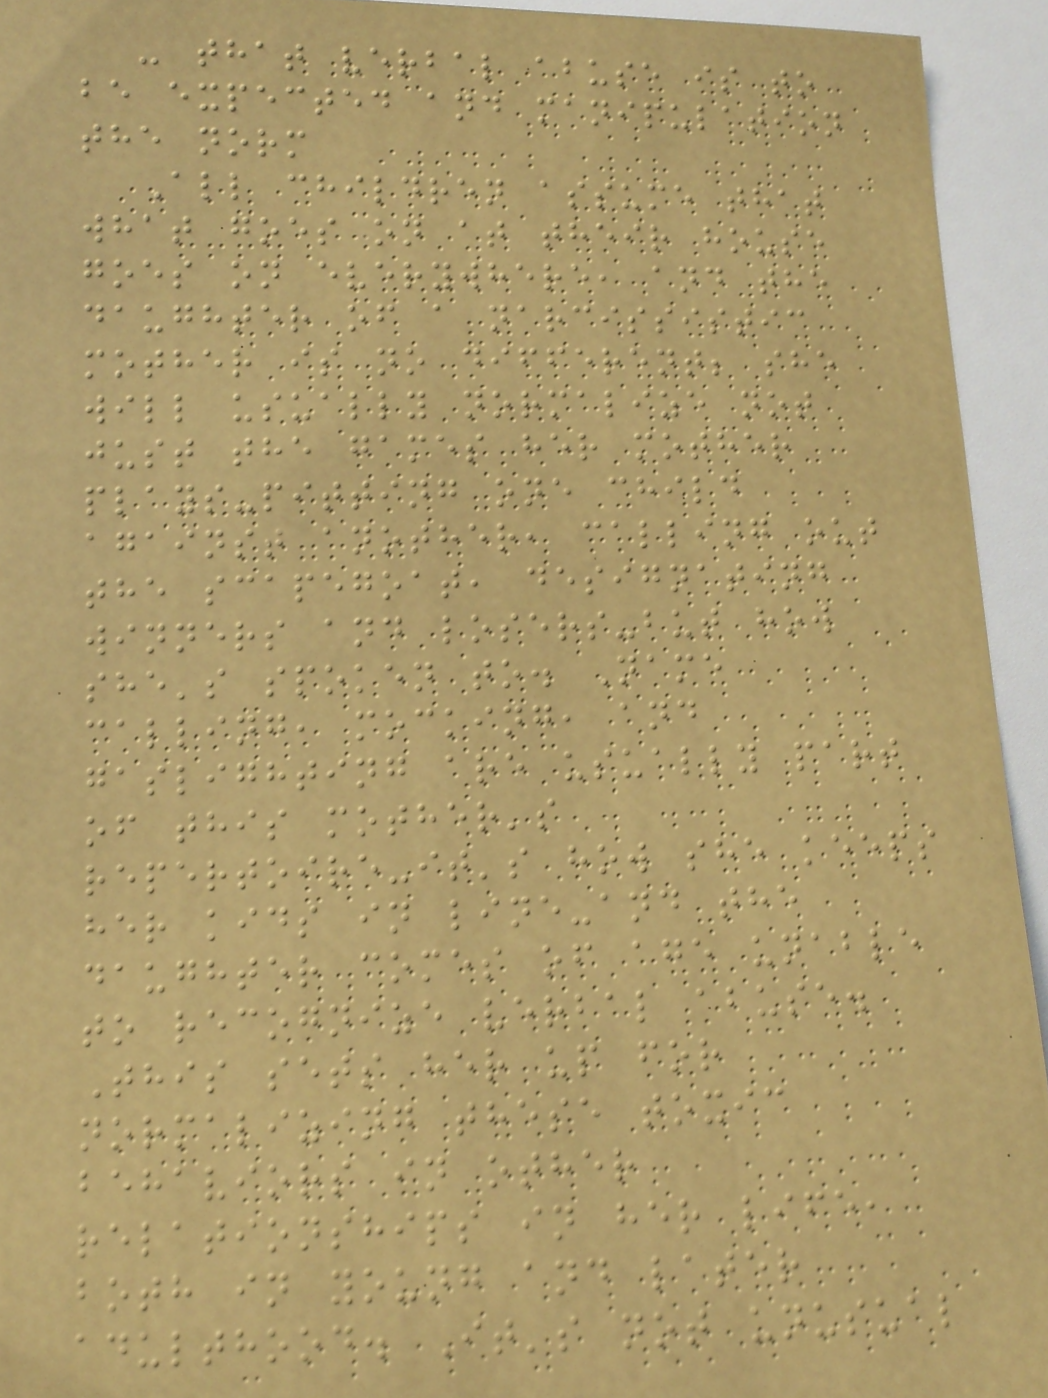- that verbal abuse is to
be expected and manipulation
the norm
All children assume that
what goes on at their house
goes on everywhere, and the
daughter of a narcissistic
mother is no different; she
will usually normalize not
just the games her mother
plays-pitting one child
against another, calling out
the scapegoat, designating
winners and losers-but how
she's spoken to. Name
calling, mocking, and
gaslighting are usually part
of this mother's
repertoire-it's how she keeps
her kids in line-and the
daughter comes of age unable
to recognize verbal abuse.
This sets her up for
normalizing these toxic
behaviors in other
relationships in her life,
both in young and later
adulthood. It's not unusual
